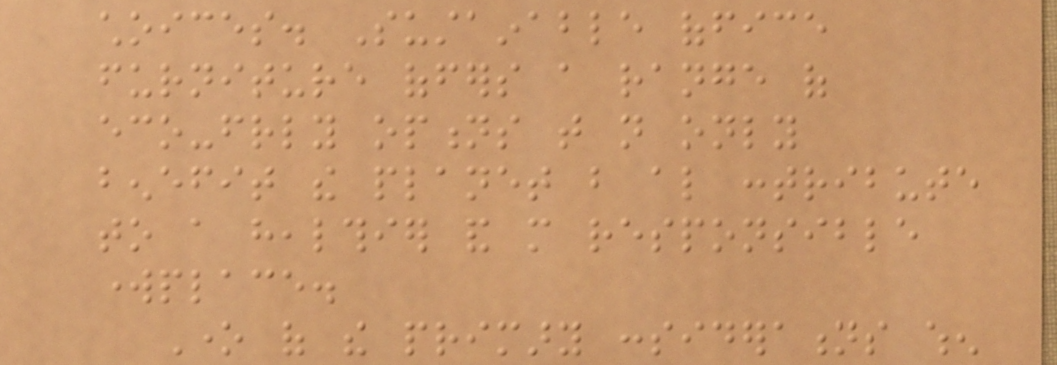choices. Sustainable office
furniture offers a range of
eco-friendly options that not only
benefit the planet but also contribute
to a healthier and more responsible
workplace.
One of the primary considerations when
